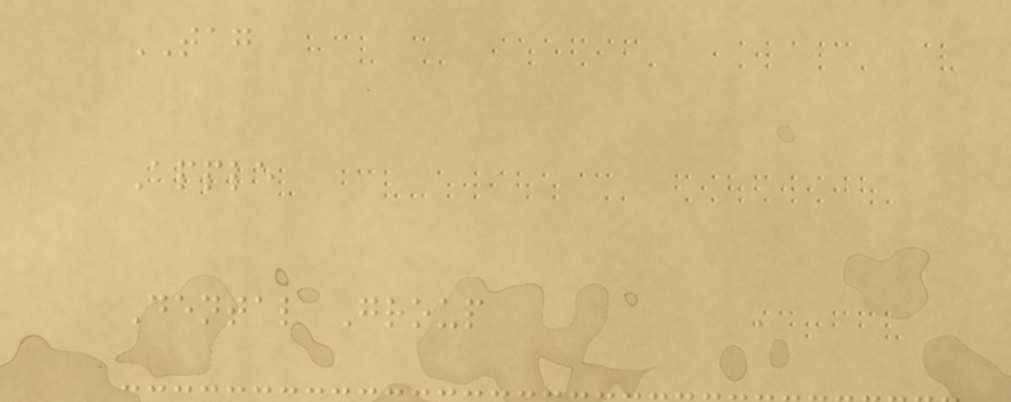TAG
Apple
Dental Group
